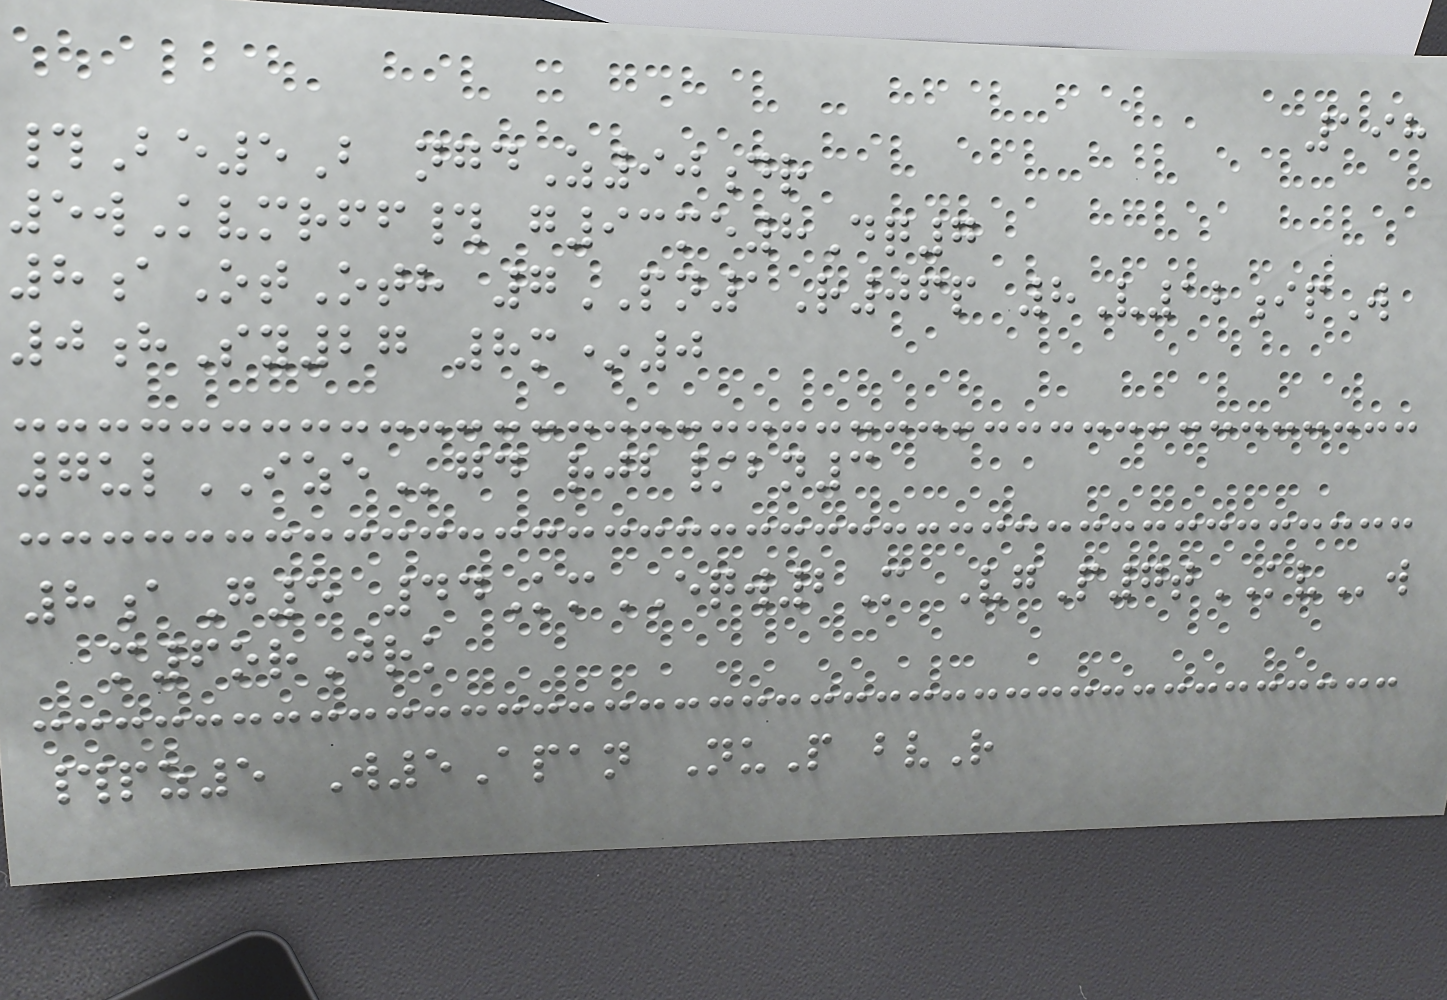198
#Be5B ngdZ90dr
5wKvmrff# g93me8Dq7
8aOtOth 7PN1R06p 8V12ipW
0hSy27 8m*0
7ulIZEgd rjb/bn3
8aG5 44KmEQW2M VgP7tKVw
m6orJrk
#pz5 W5Apan NuP bvR
